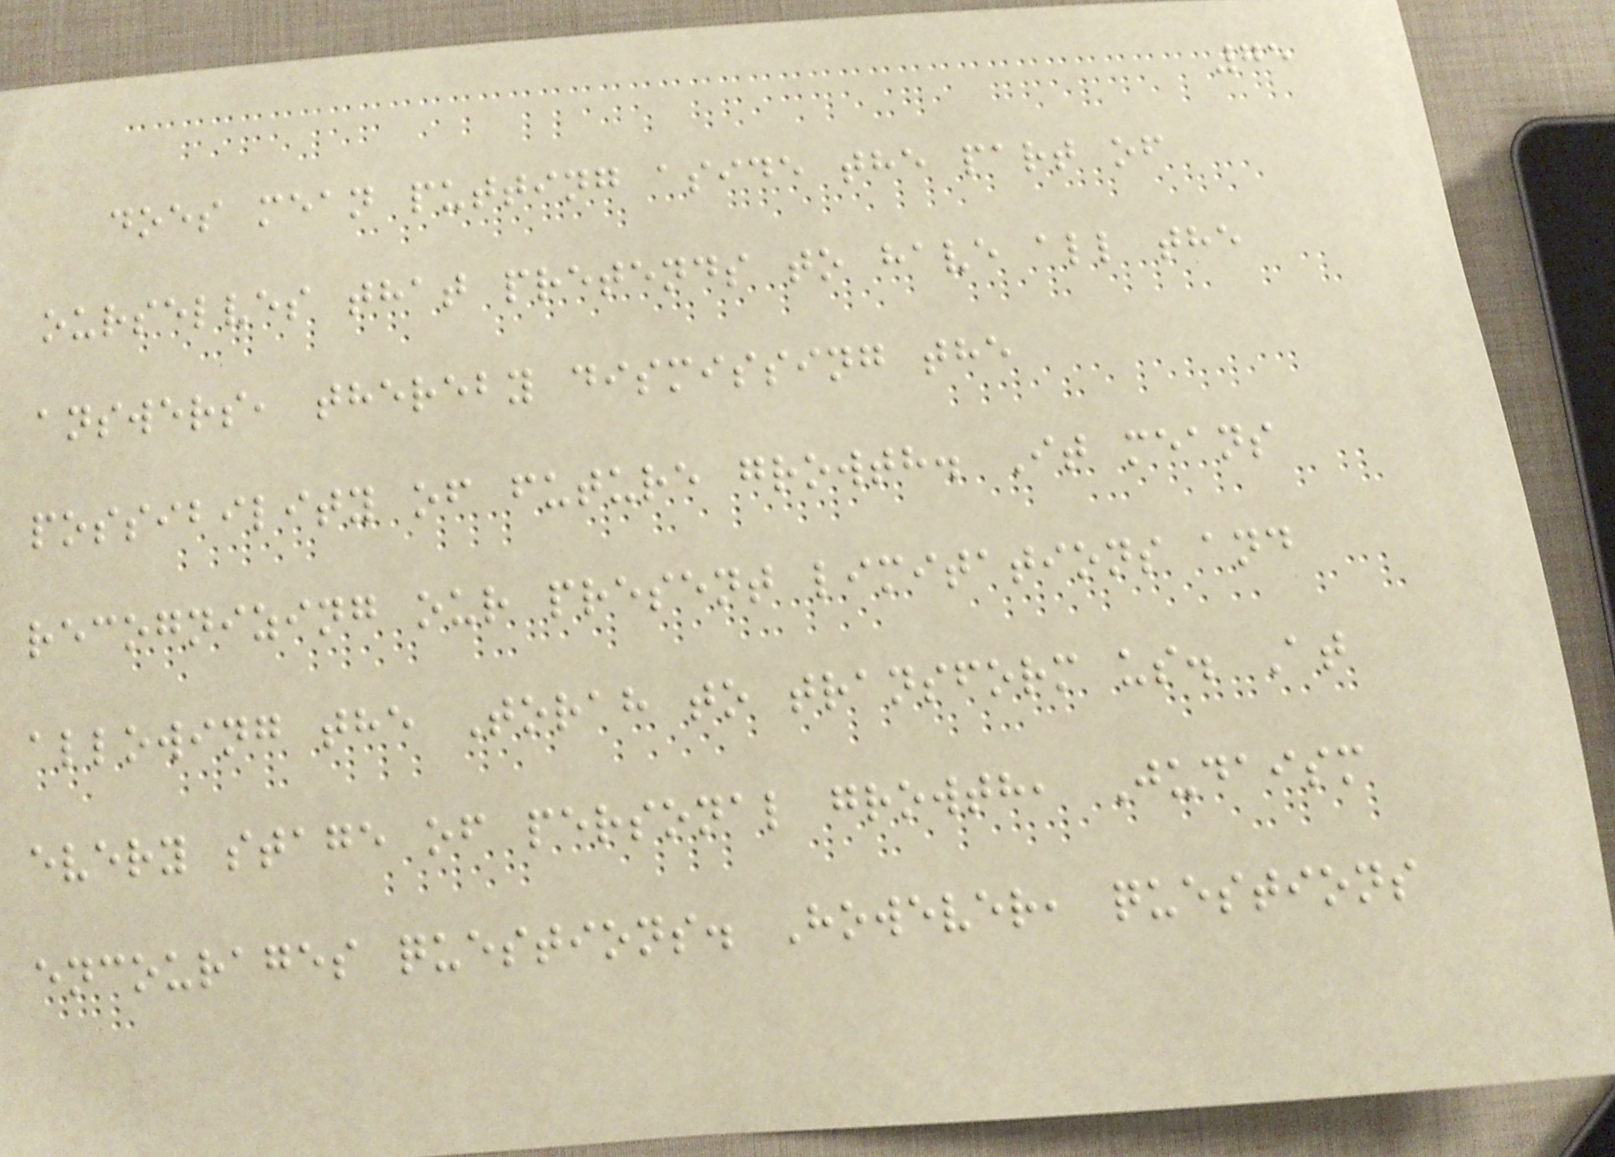75
does mean putting aside the part of
ourselves that pretends to have all the
answers, thereby dismissing the
possibility of future growth. It means
recognizing our present limitations and
allowing the Torah to transform us. At
every stage of personal growth, Judaism
encourages questions. However, questions
